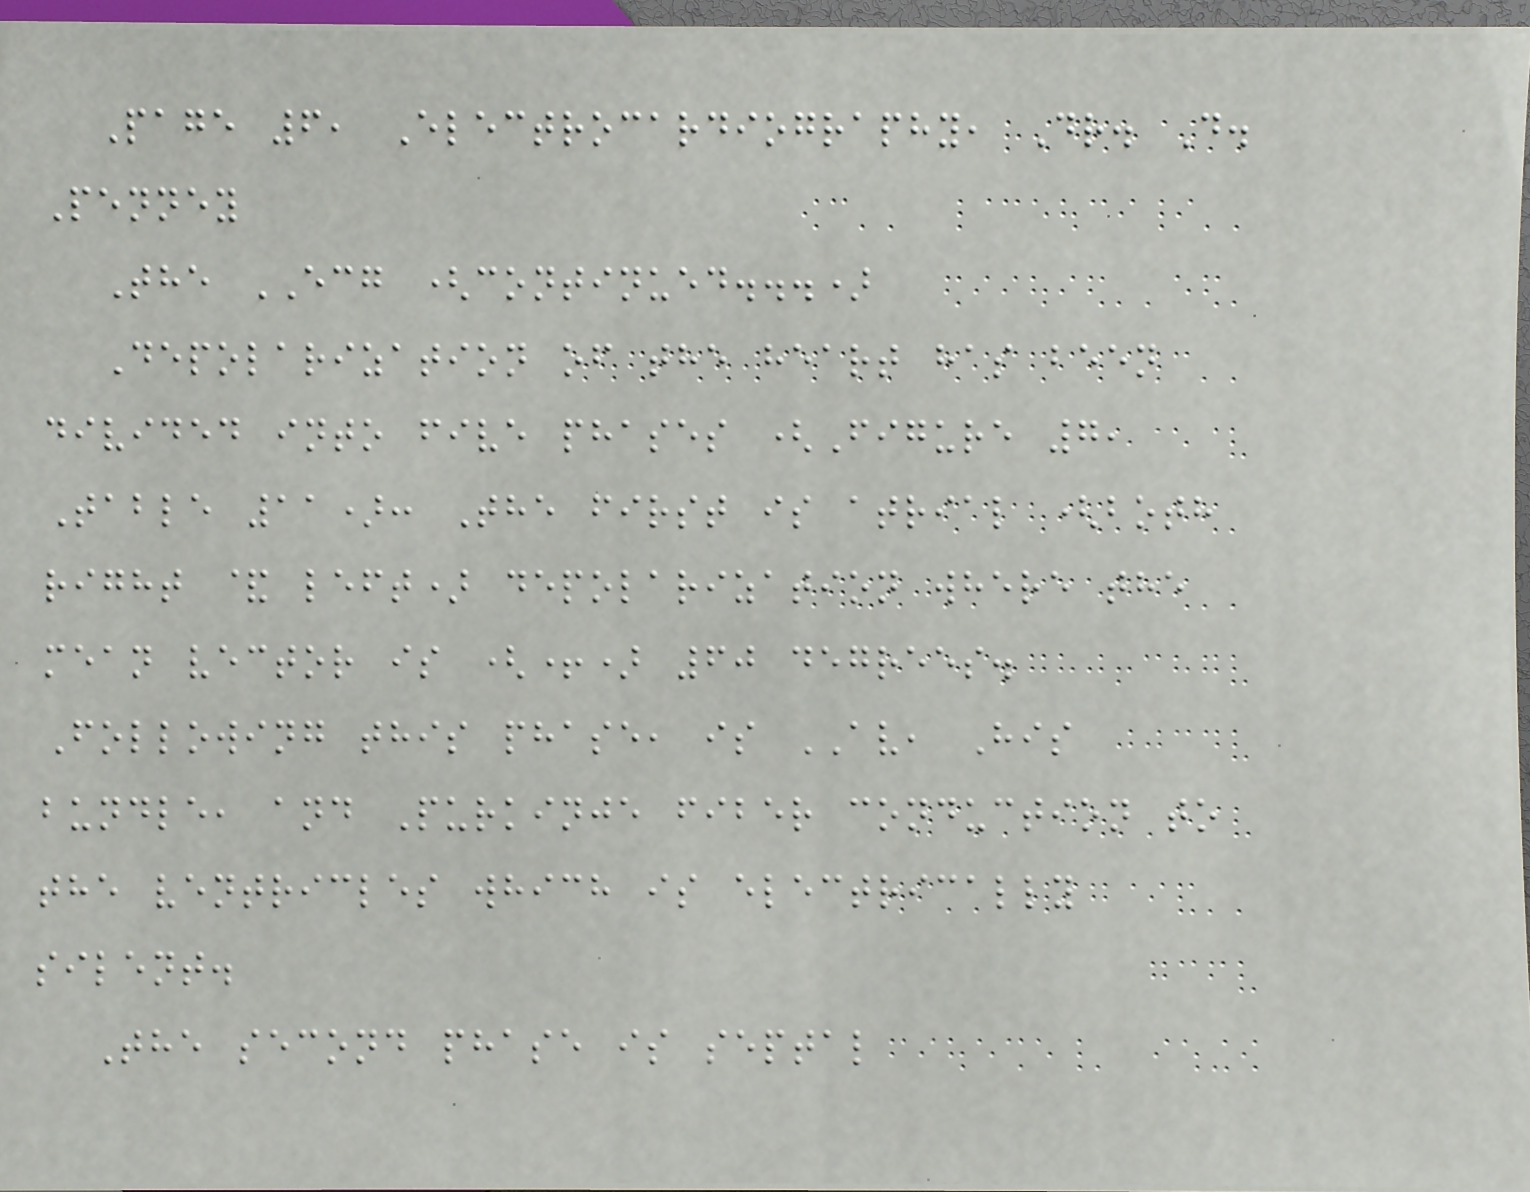Page 6, Electrocardiography, Dr. D.
Penney
The ECG (continued...)
Depolarization of the heart has been
divided into five phases (Figure 7,
Table 11): The first is atrial (both
right & left) depolarization where the
mean vector is (+) 60 degrees.
Following this phase, is AV, His
bundle, and Purkinje fiber conduction to
the ventricles which is electrically
silent.
The second phase is septal
